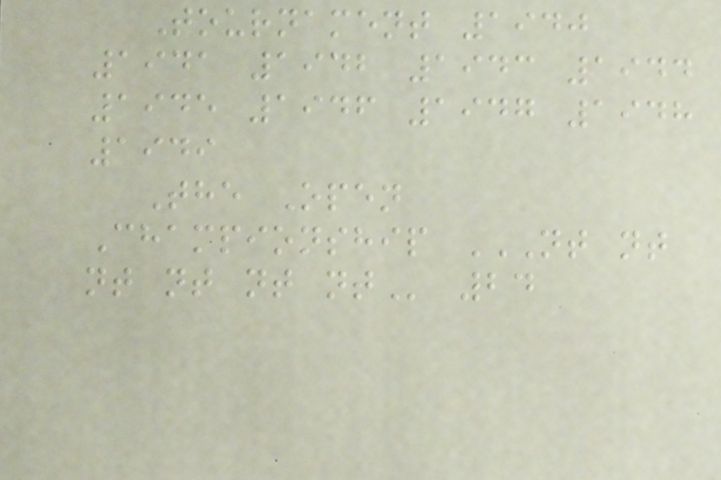Tournament 1940
1941 1942 1943 1944
1945 1946 1947 1948
1949
The Open
Championship NT NT
NT NT NT NT 24
